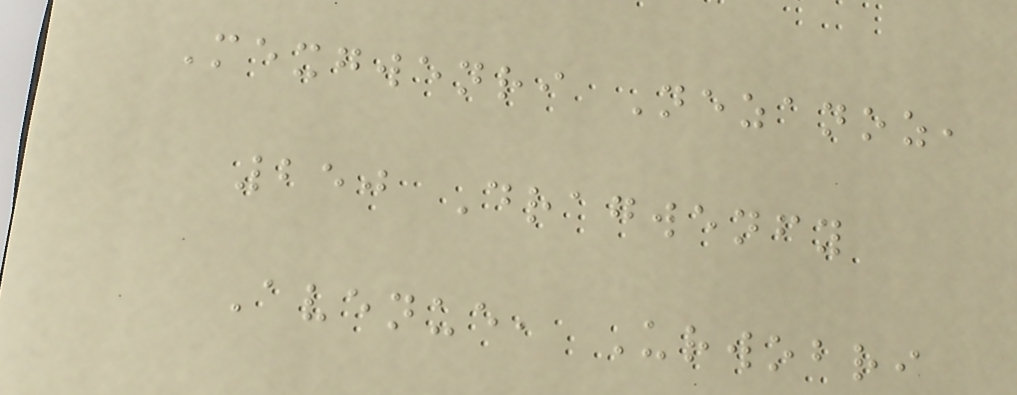Mexgwenri Nezanoz,
250 Dragwenfy
Avenue, Urwobri
